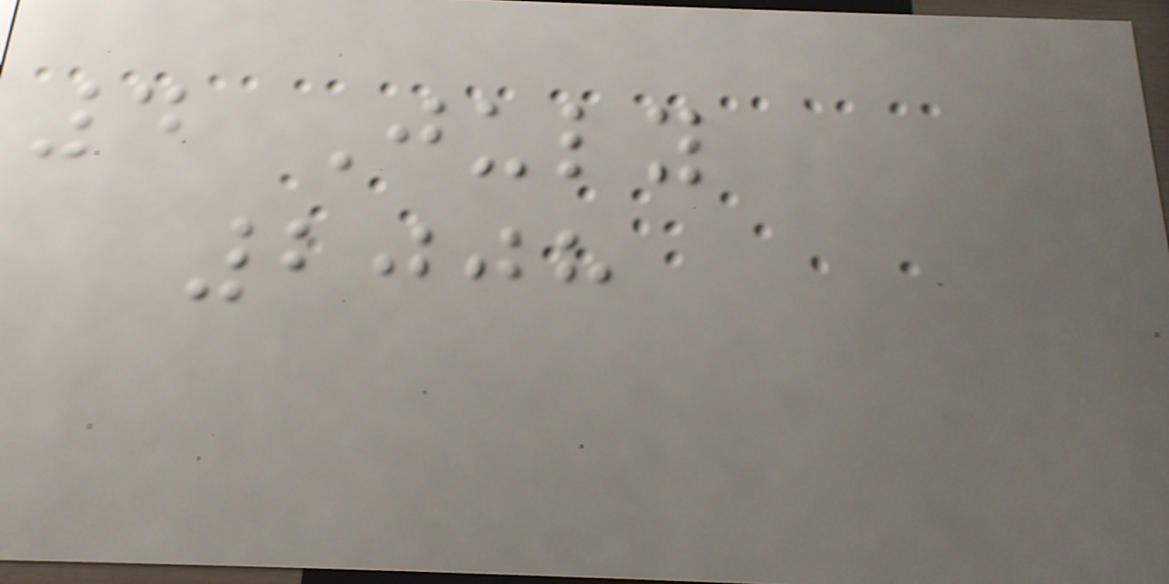4 July
2008
